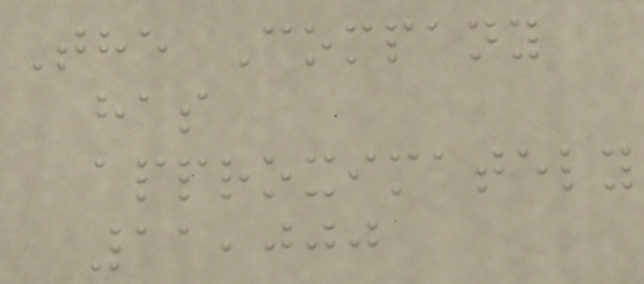The Company
has
approximately
11,000
